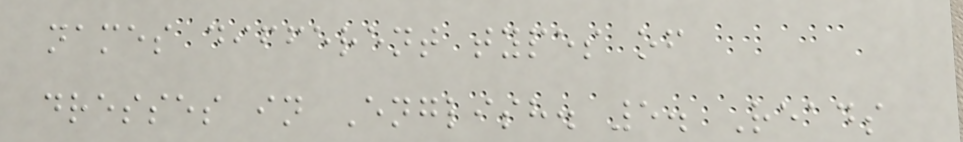names different types of
dresses in English. 5. Reads
